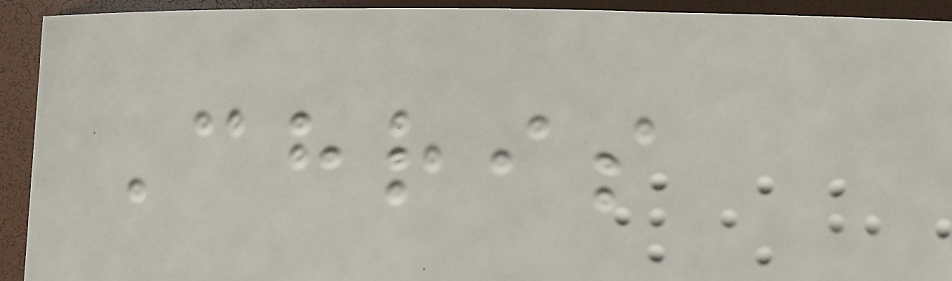Chris
